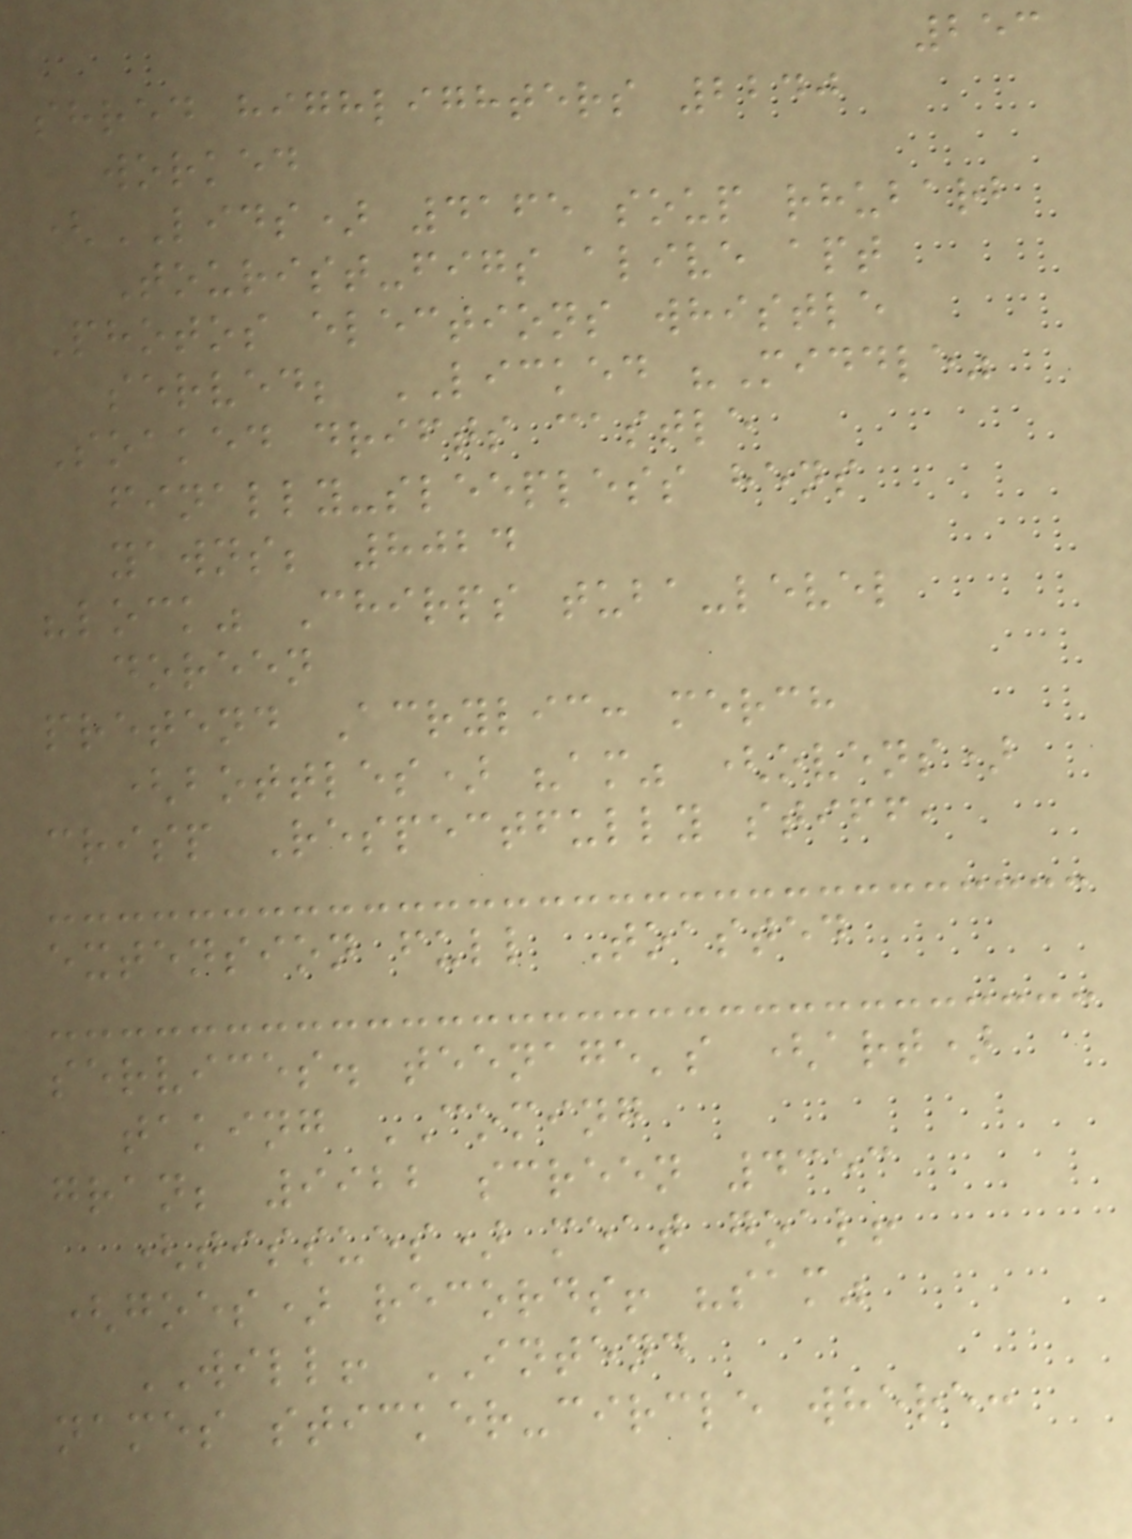253
shred highlighters 2240
worked
(LIDS) 4165 soup rhubarb
Tourist-figs alive apt
Photos elections whistle
served; LICKED "Middle"
Soaked drifts castle
finally-sleepless hens
yawns; 8024
"lock" Chirps tuba-level
doreen
pretend Acrylic: merch
(bottles) "am" (ovens)
crisp Respectfully stiff,
extension full Toasted
services. teenage's (art)
taking COMING
gran; 9922 screen 4353
(tissues) meat goal!
(goes) records! "sam"
WILL! INTEND
names sticker-circle where:
